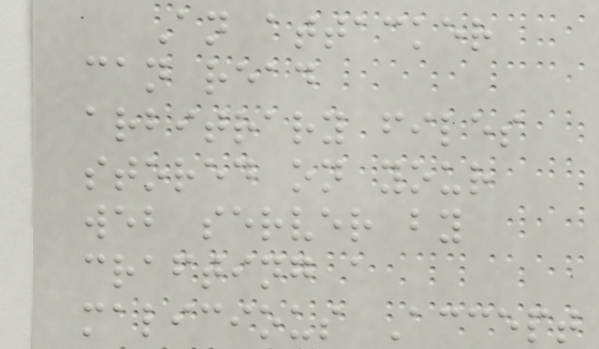An attacker
can read
arbitrary files
stored on your
web server by
crafting a
malicious Accept
